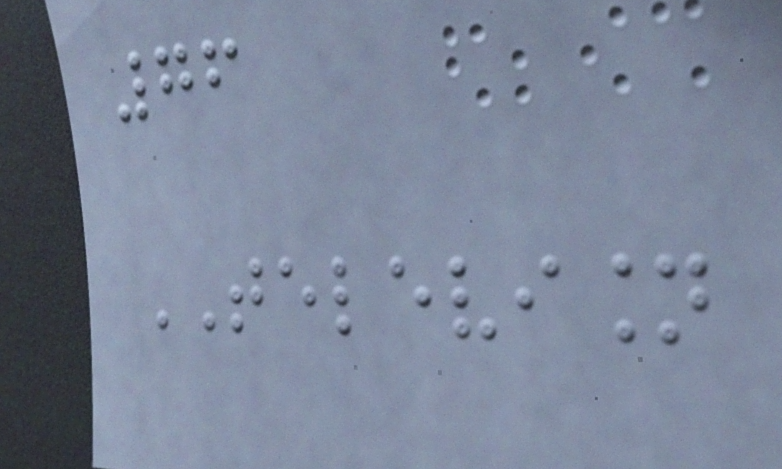76
TELEVISION
